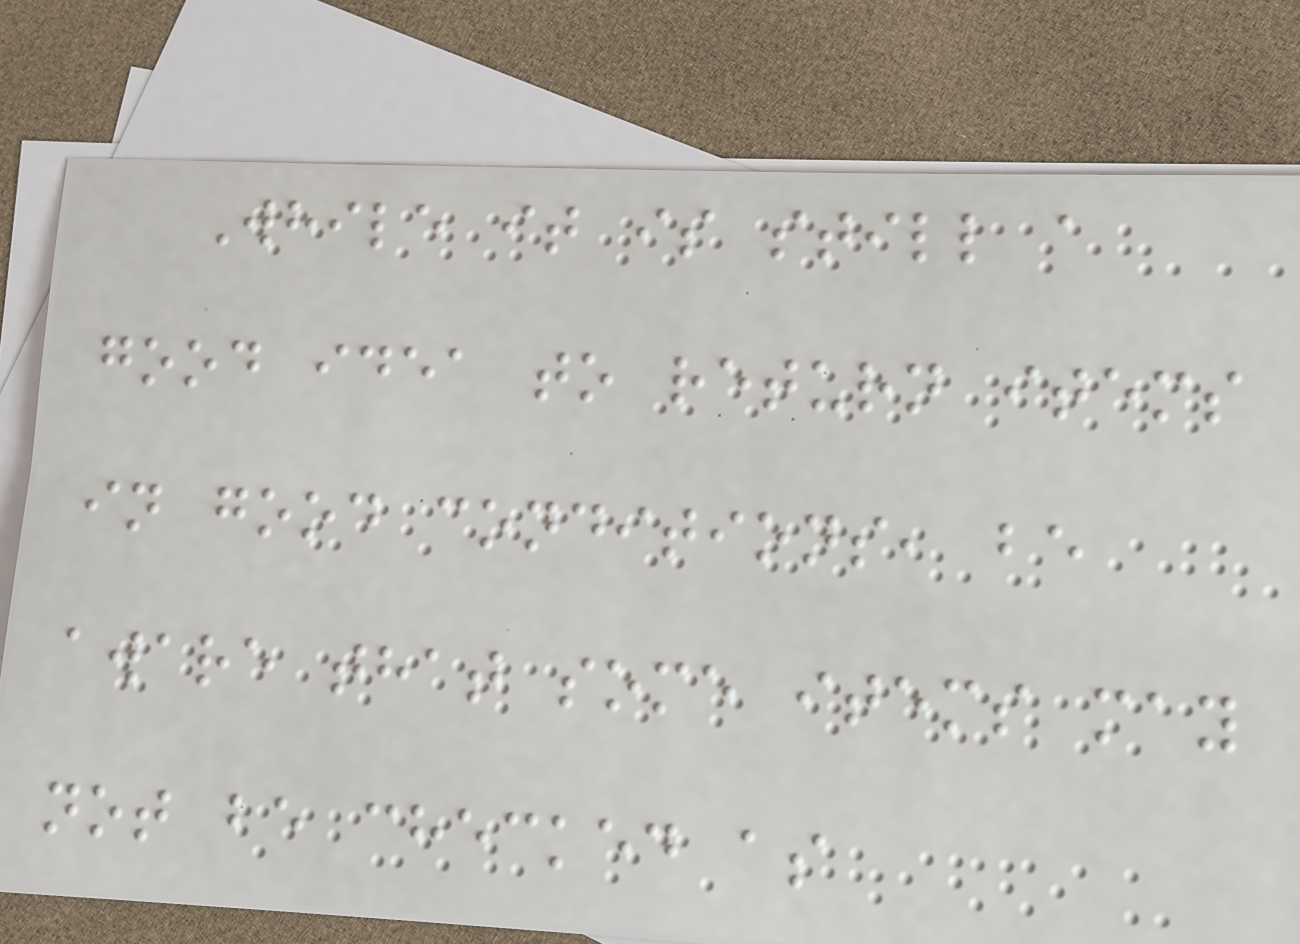While it is still a
good idea to return items
in good conditions, be
aware that some items may
not be checked as
